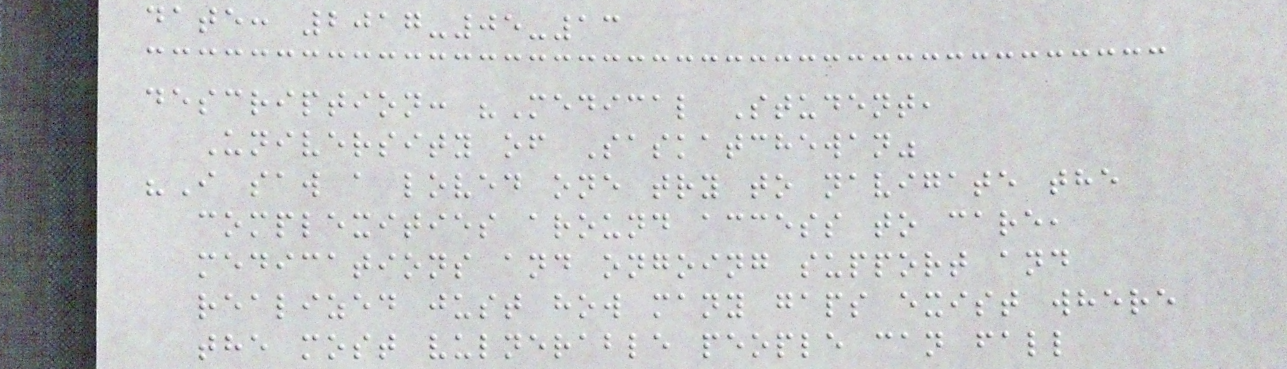date: 2017-05-13
description: "Medical Student,
University of Saskatchewan"
"I saw a loved one try to navigate the
complexities around access to care,
medications and ongoing support and
realized just how many gaps exist where
the most vulnerable people can fall
